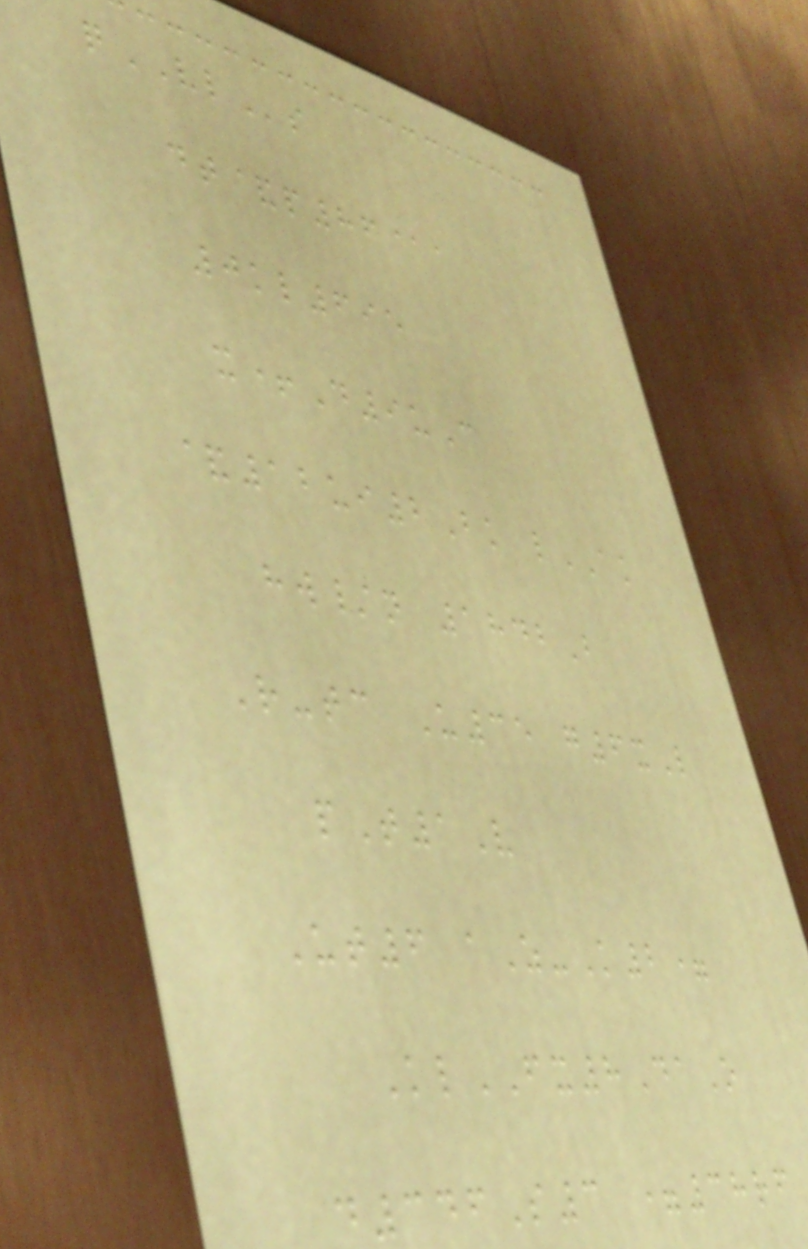qVLs
dt&p86@a
0kl695
x+D9uC
&12ui2Bk lAK
hw/n 1842B
R-tc U35 g6xL
pT1V
Ut6 aZ-K2=
KlFX8DaO
d346S3 =38rf
